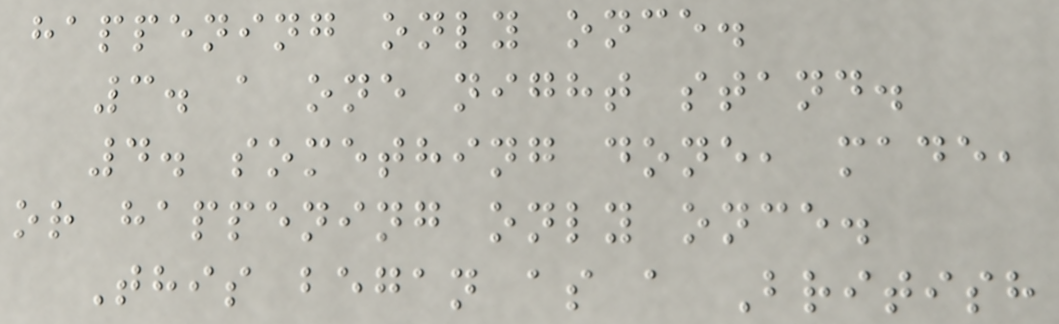happening only once.
3. a one night stand.
4. something done, made,
or happening only once.
This began as a British
